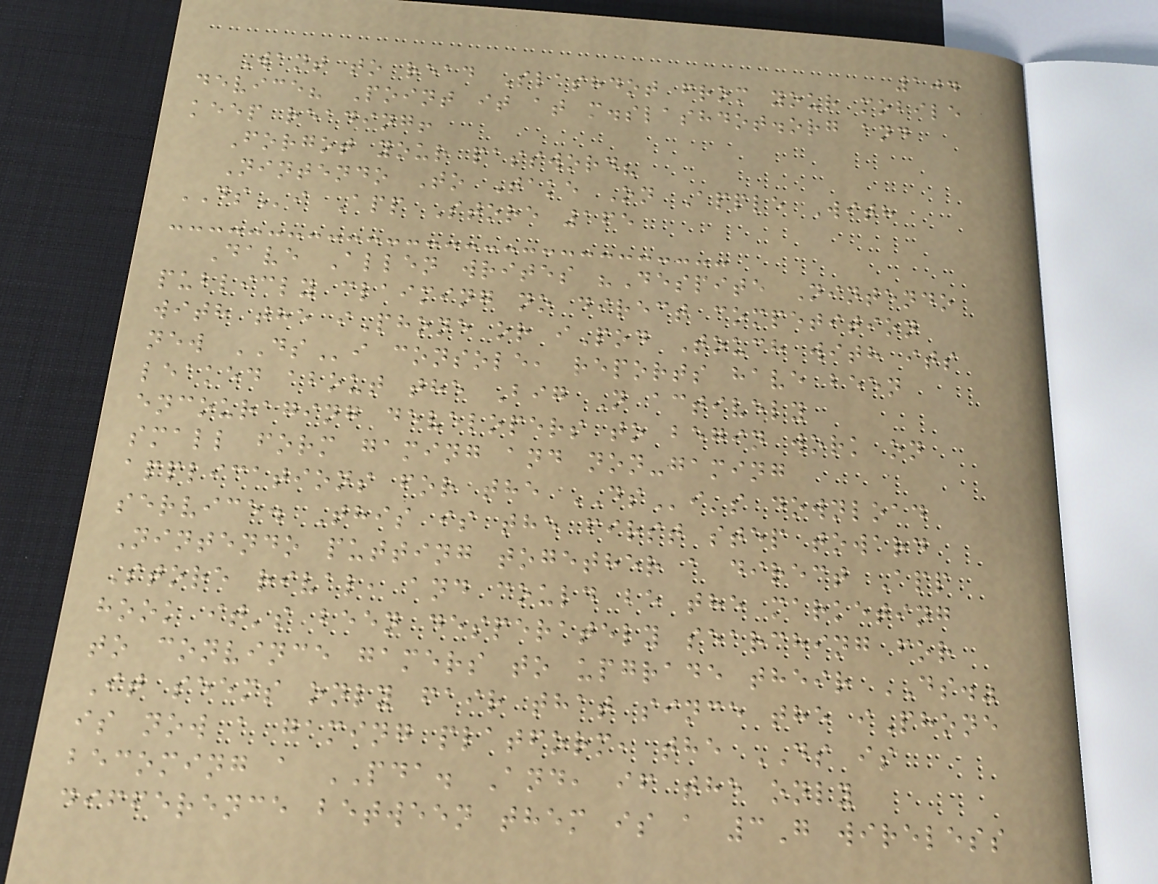104
Want to read Slashdot from your mobile
device? Point it at m.slashdot.org and
keep reading!
Forgot your password?
Nintendo To Take On Apple With
DSi App Store 165
Dave Allen writes "Despite Nintendo
publicly claiming no direct competition
with the iPhone or iPod Touch with its
new DSi console, reports have been
leaked about the Big N actively
encouraging developers to begin work on
small form gaming and non-gaming
applications for the DSi's download
service. This is the first step toward
Nintendo putting together a direct App
Store rival, and could be the marketing
hook it's been desperately searching for
to convince gamers to upgrade their DS."
It seems only fair that since the iPhone
is now a gaming platform, the DS is
becoming a PDA. And, if the only
difference between them is a 3G wireless
